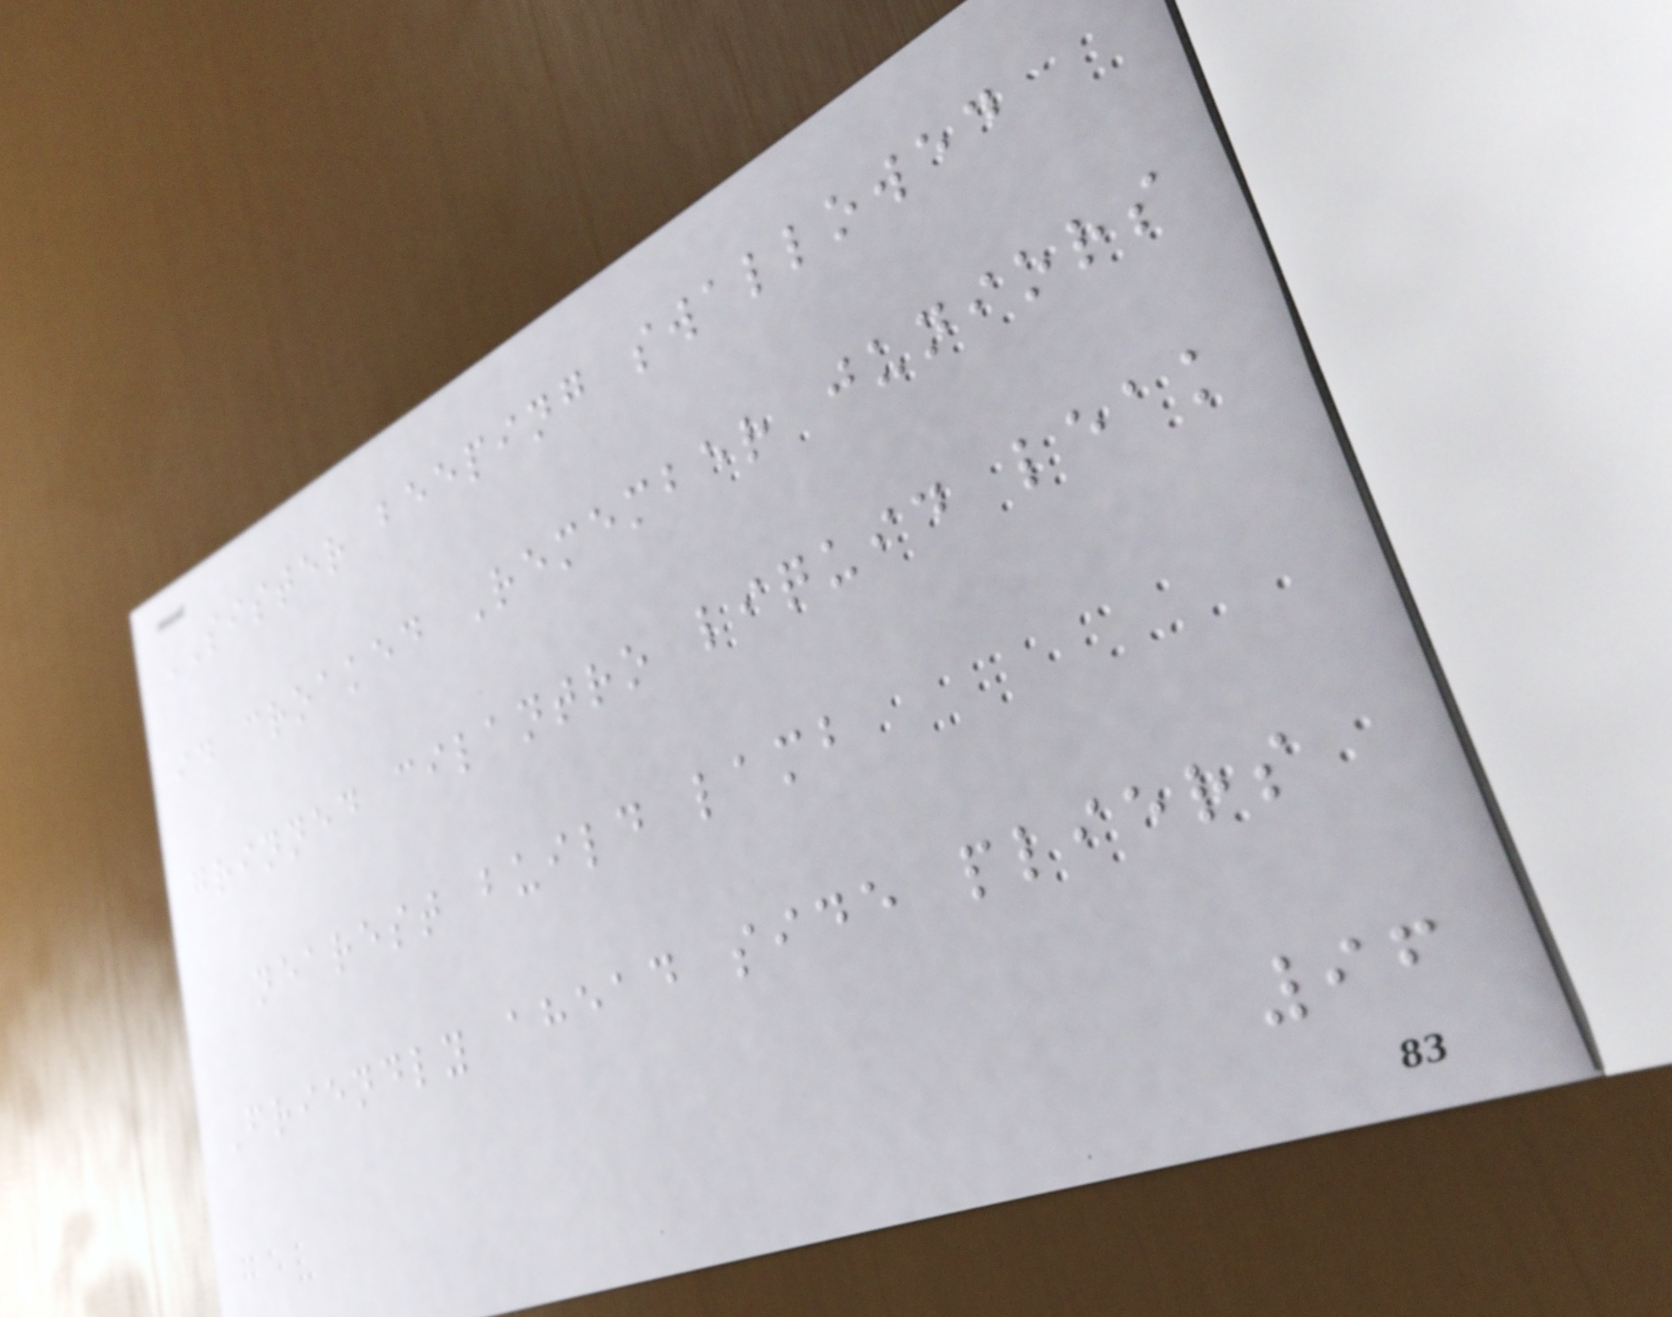SISTER beeping swallowed
id croaked Remember juniors
grinned cilantro liquid leak
nearest build lamb
Friendly ahead side pliers
96
